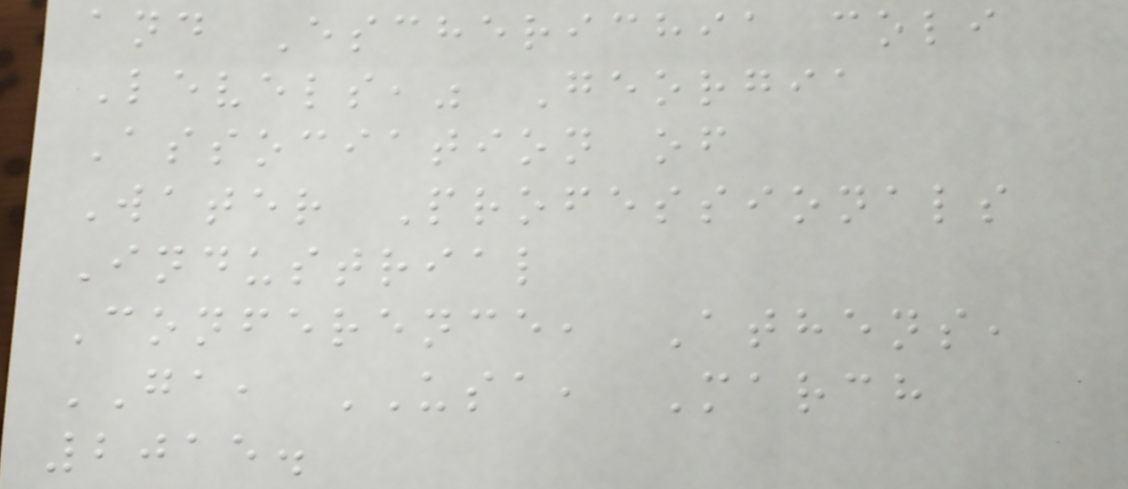and Escherichia coli
Levels," Georgia
Association of
Water Professionals
Industrial
Conference, Athens,
GA, USA, March
2015.
